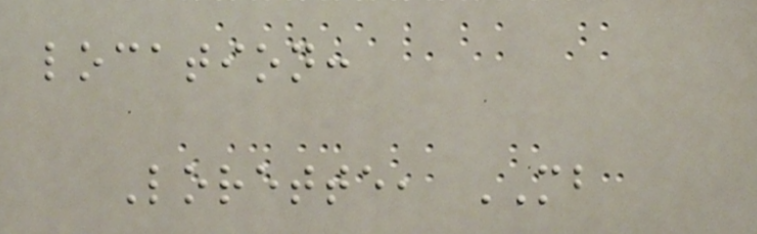location:
Lorette, MB
